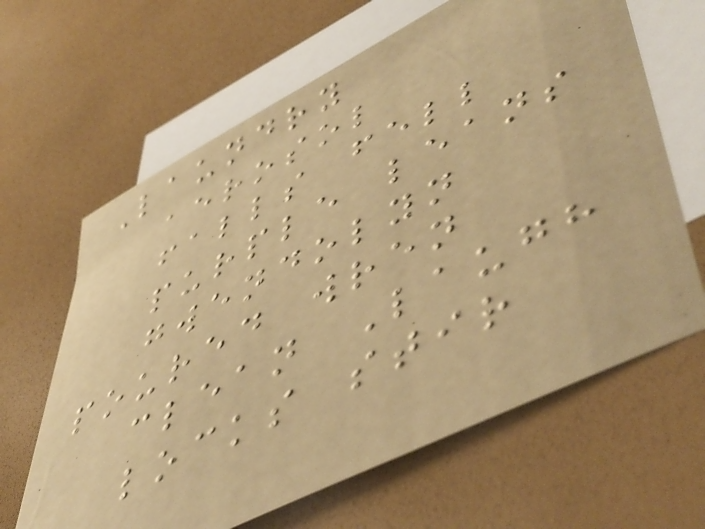Laundry
aerosol
falls fell
purple leans
gwendolyn
poured wren
clean Laugh
locks stir
